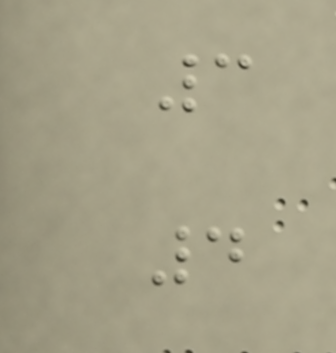3
4
